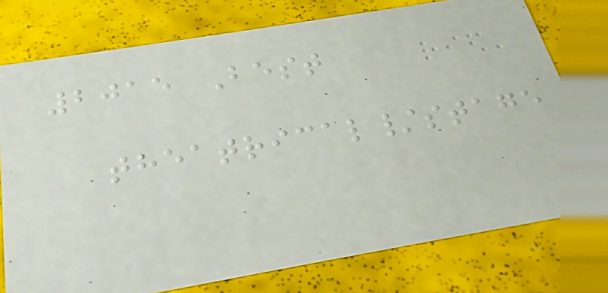2015 Best
theatrical/stage
